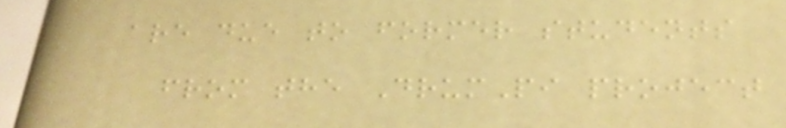are due to former students
from the DrumPi project
